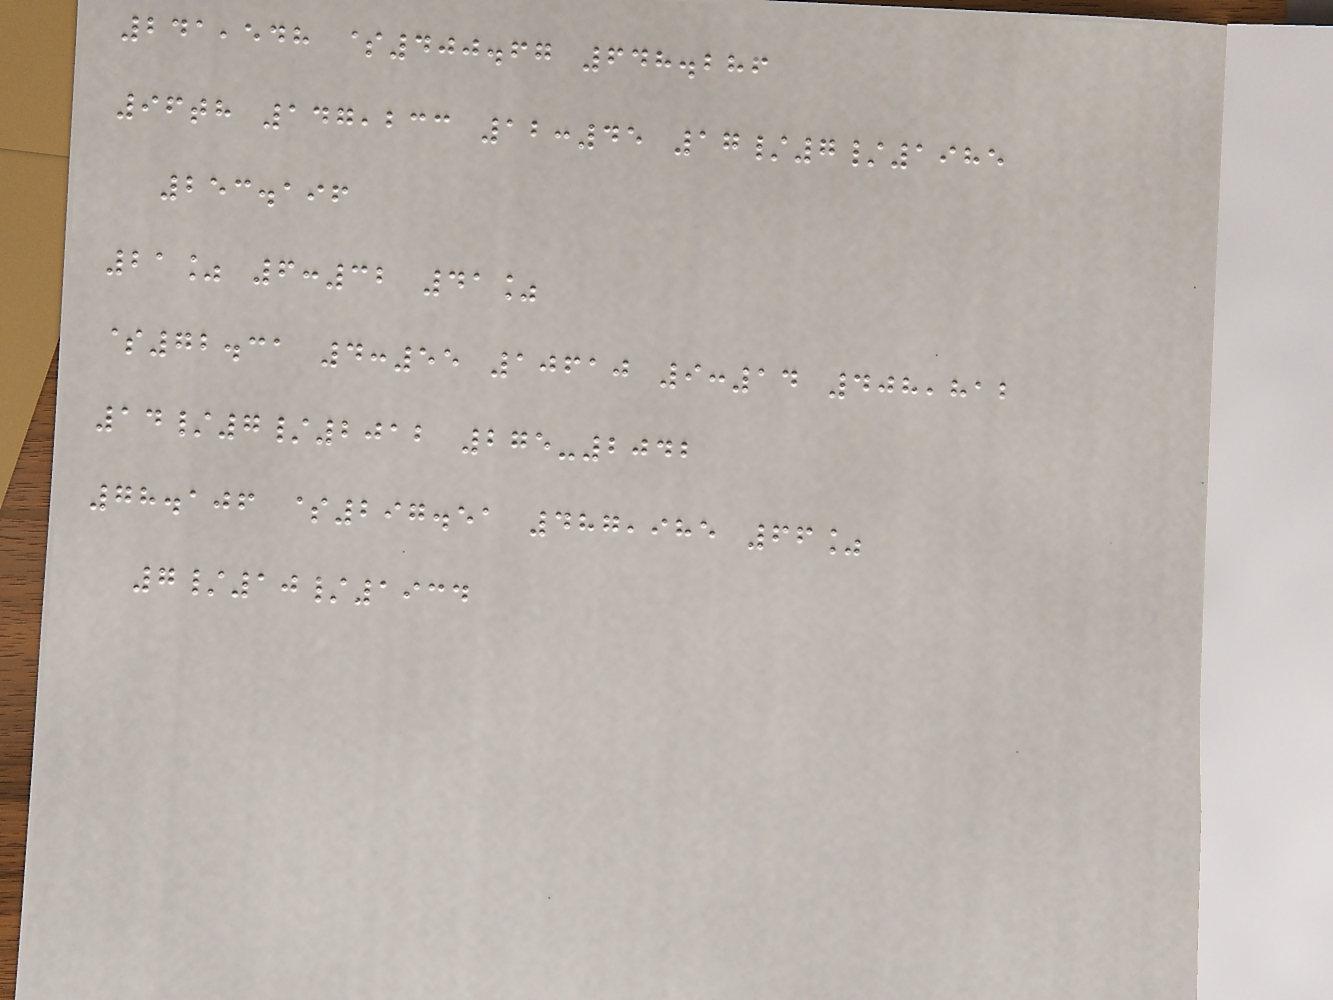241,548 $400.67 648.286
96th 147,233 12:45 17/7/1985
253.196
21% 6:32 41%
$72.31 4:55 10610 9:14 408,812
14/7/2012 275-2042
78.106 $297.51 487,985 66%
7/10/1934
